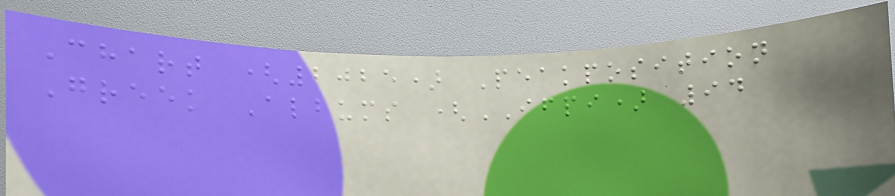Chart (2025) Peakposition
Greek Albums (IFPI) 94
